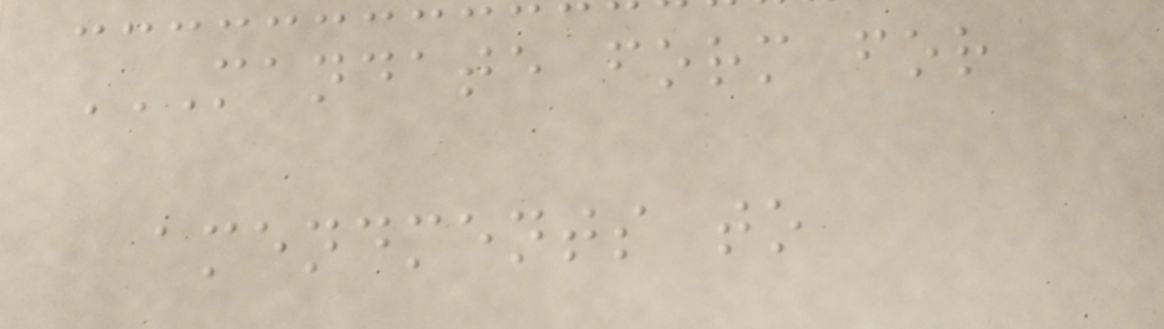MANDATE FORM FOR
AMENDMENTS TO
